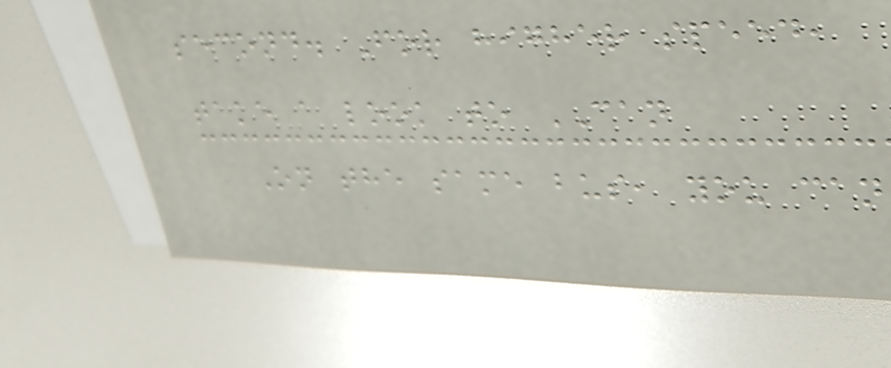second. For higher speed,
take a look to CAN
On the same bus, you can
